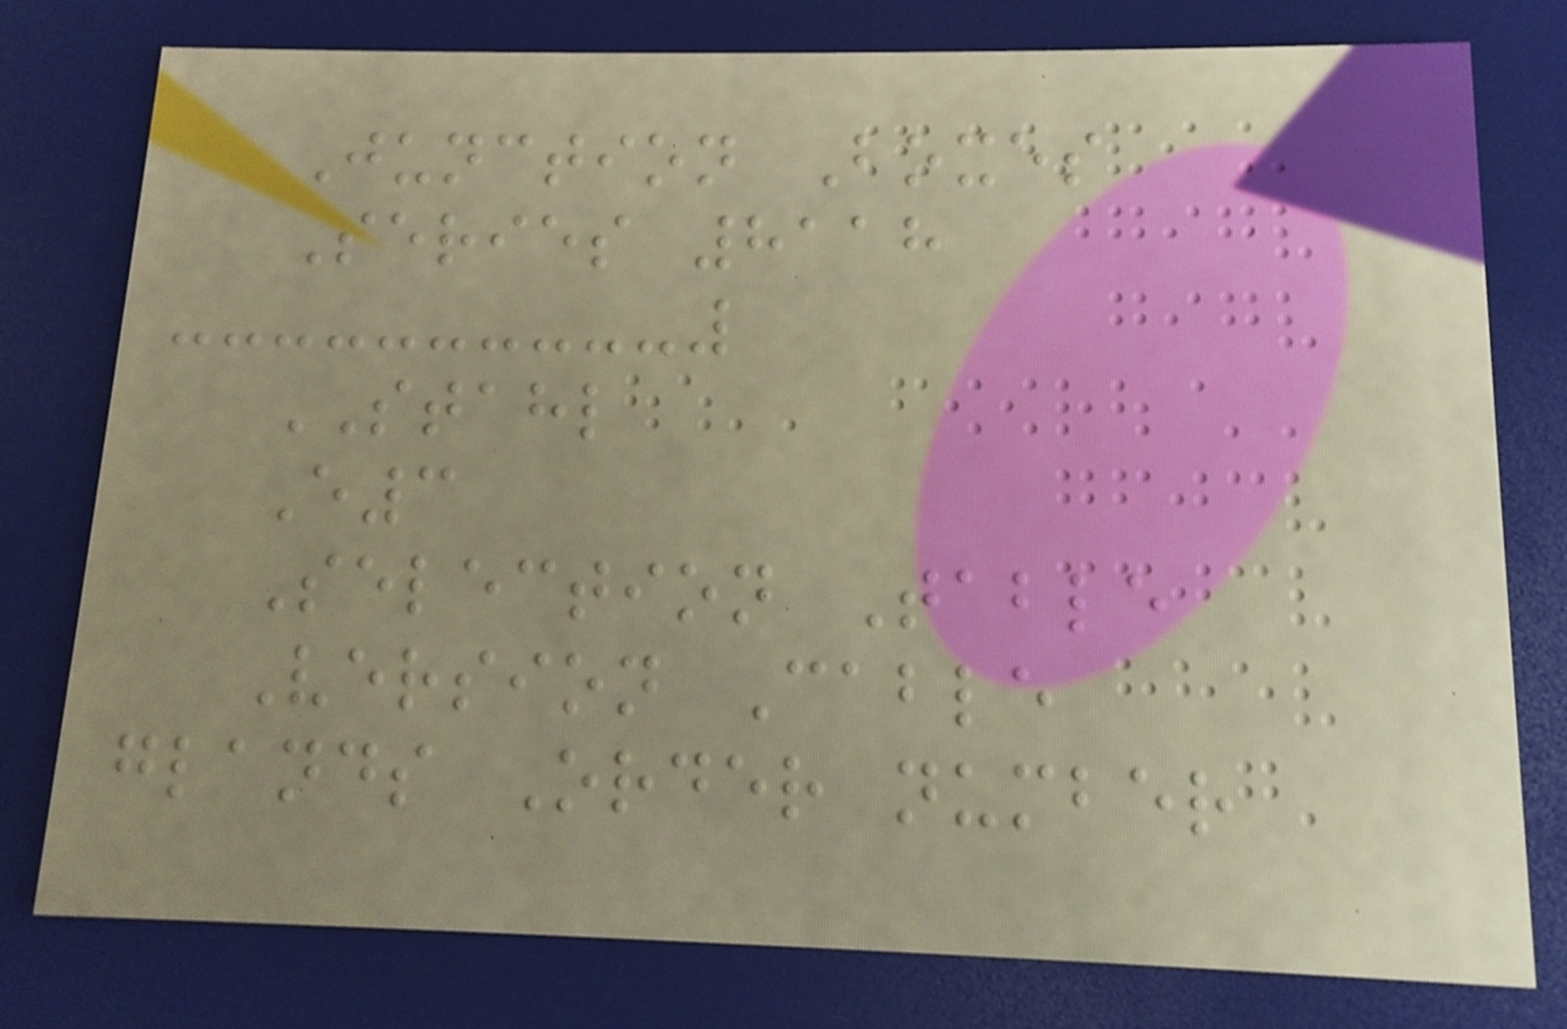Junction Boxes
Series 8118
STAHL
E3
Selection Table
Version Cable
glands Order number
